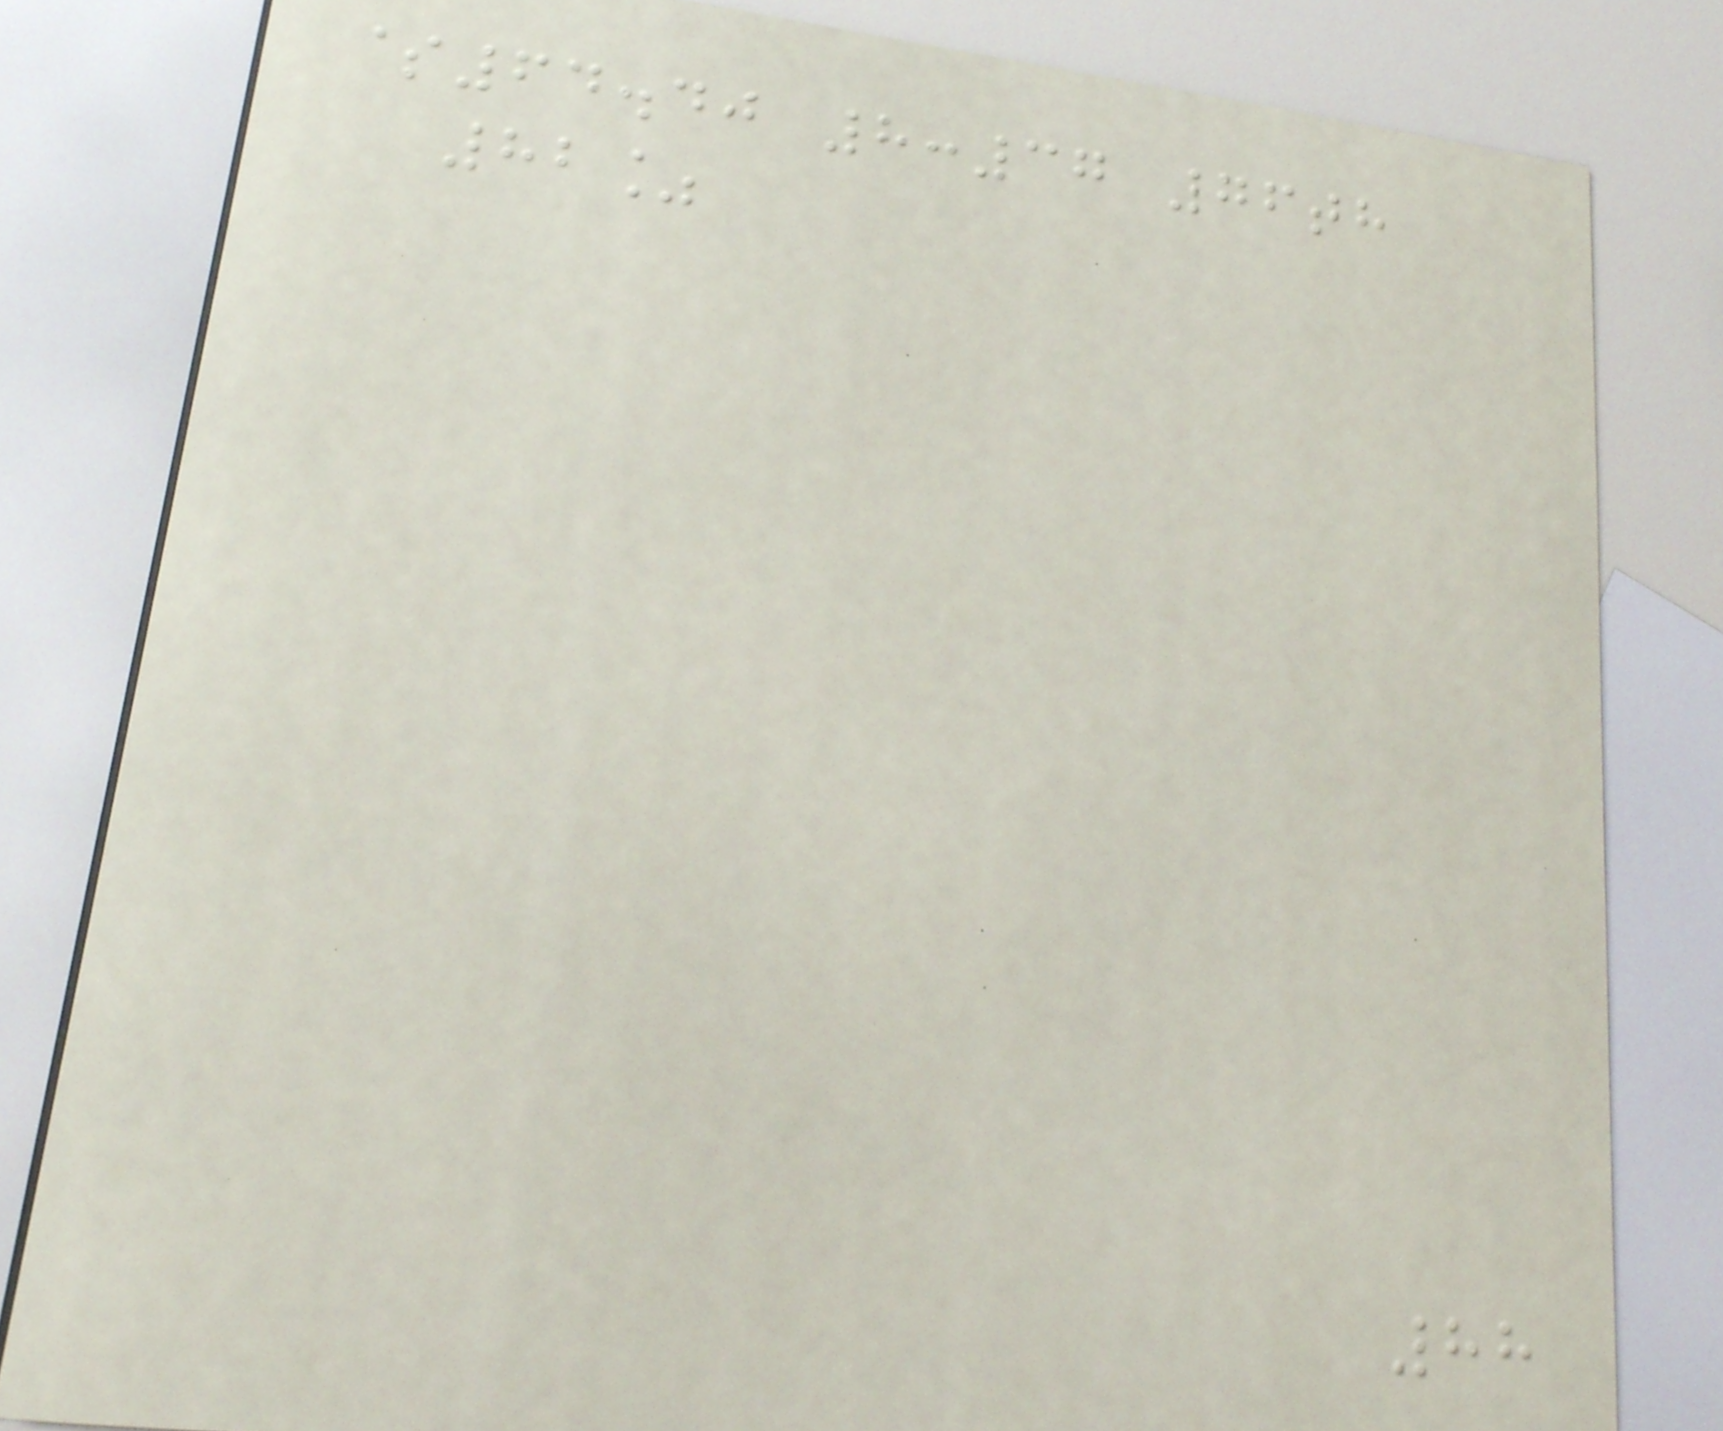$64.40 8:37 76th
82%
88
